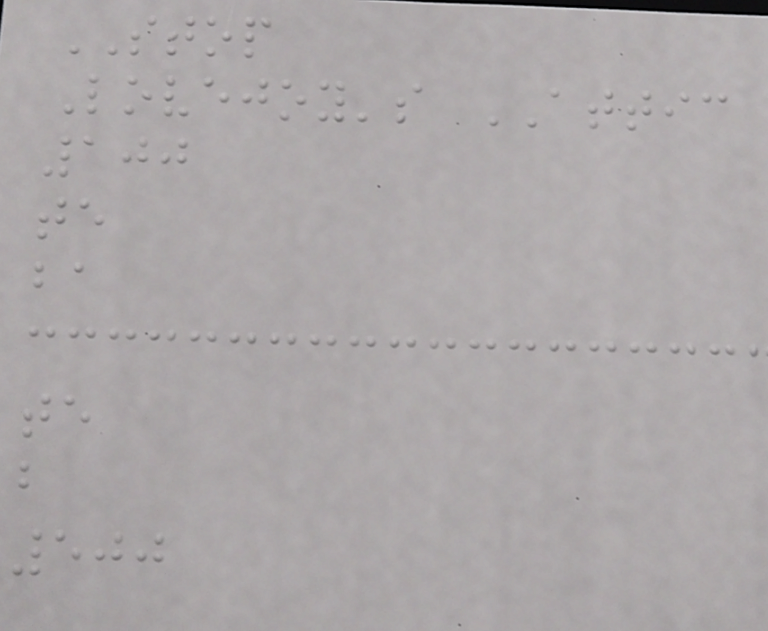STOP
Lovejoy's ATTIC
100
te
ba
te
b
500
